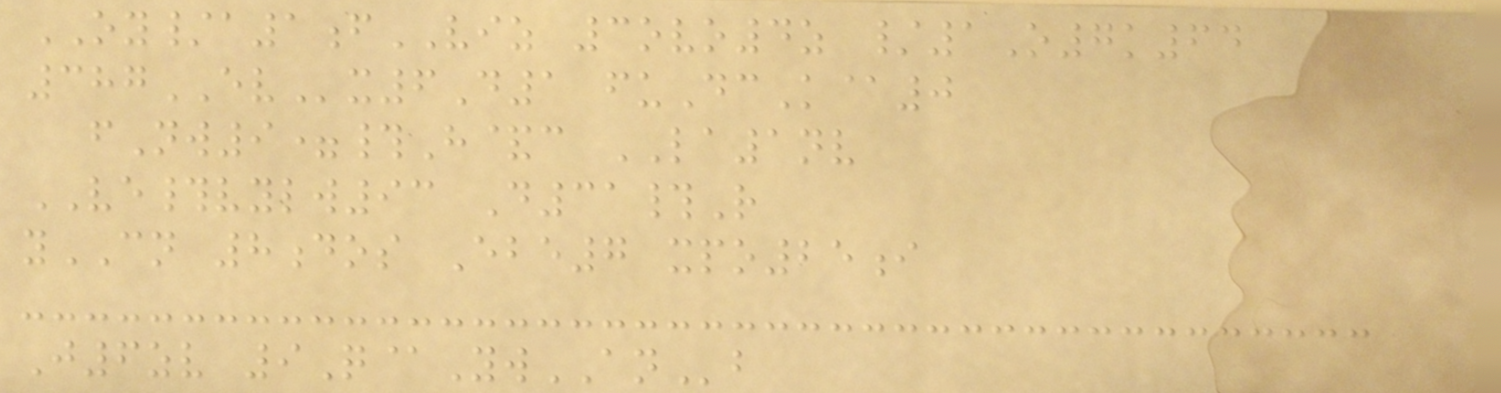OY/a1fVIZ 3ovo4z /1O7k64
387EVx6D1 fuDcK@0
fNw9=#H&c LA1nv
VE#vylw93 D31#R
yCN 8dos Ebe7 xpo25i
J6zv 9Q@YwANb
